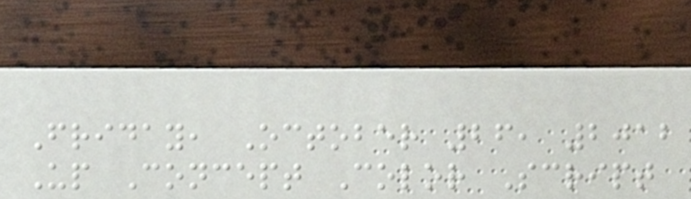Friday, October 26, 2012
Up Concept Color Script
